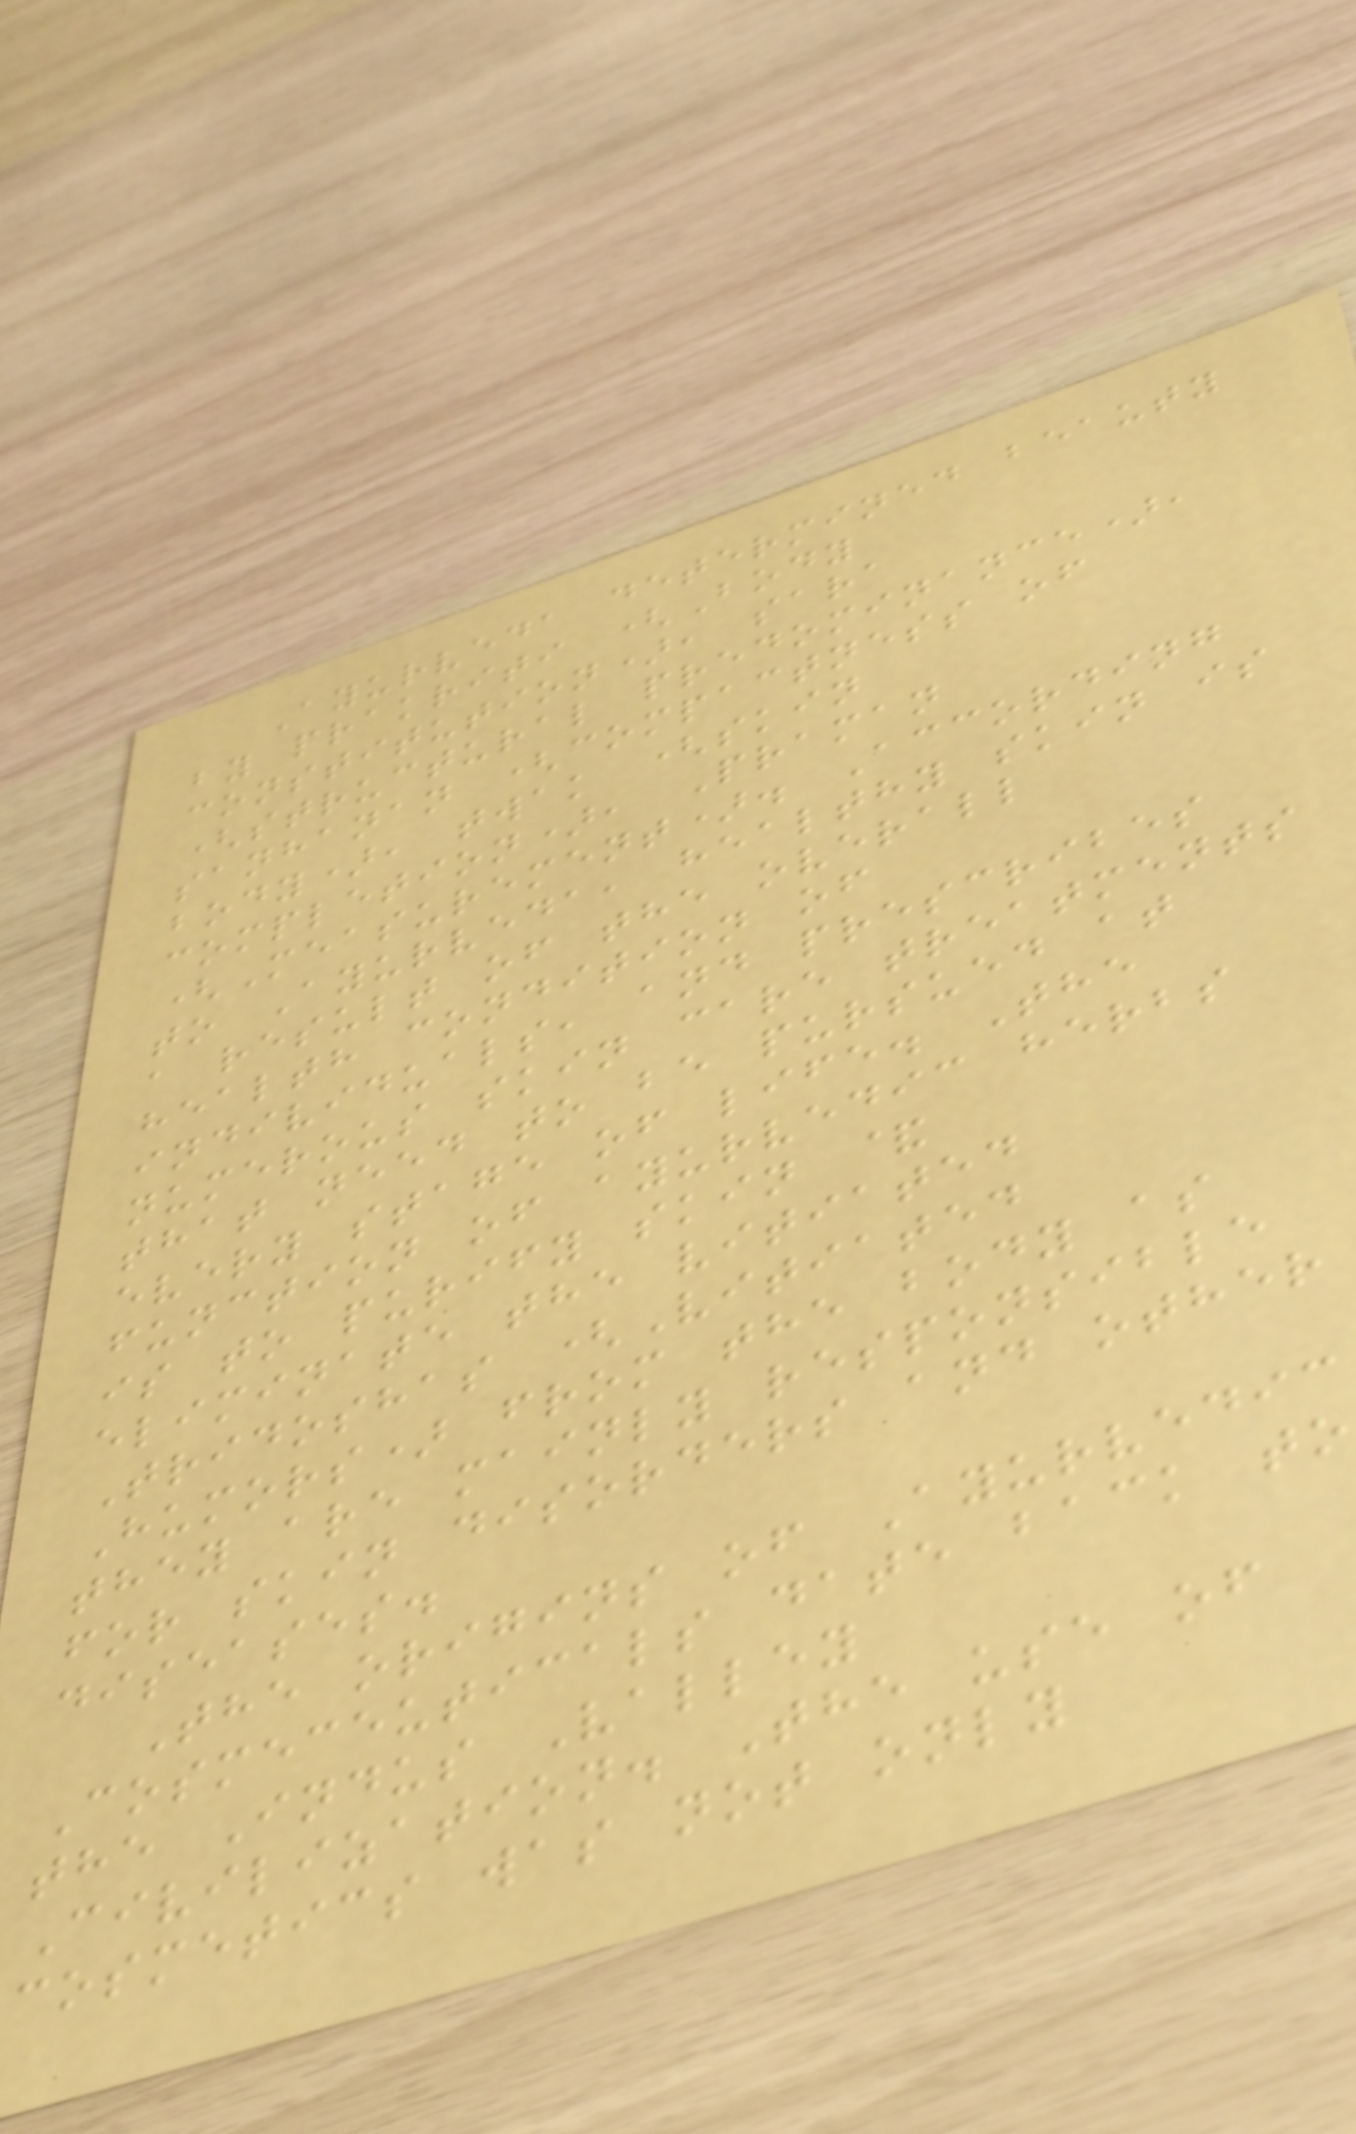Ayurveda determined beauty
by prakriti (Body
constitution), sara
(structural predominance),
sanhanan (compactness of
body), twak (skin
completion), Praman
(Measurement). According
to Ayurveda, healthy skin is
a result of the overall
health condition of
individuals, and prescribes
numerous skin care treatments
that need to be pursued at
every stage of life. The
function of ayurvedic herbs
is to purify skin &
eliminate the vitiated
Tridoshas (Vitiated
Humors) from the body as
they are mainly responsible
for skin disorders and other
diseases.
The origins of Ayurvedic
Cosmeceuticals date back to
the Indus Valley
Civilization. The use of
cosmetics was not only
